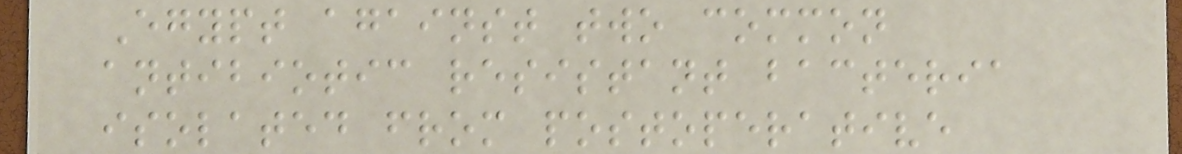Egypt against two common
antibiotic resistant bacteria
isolated from postoperative
